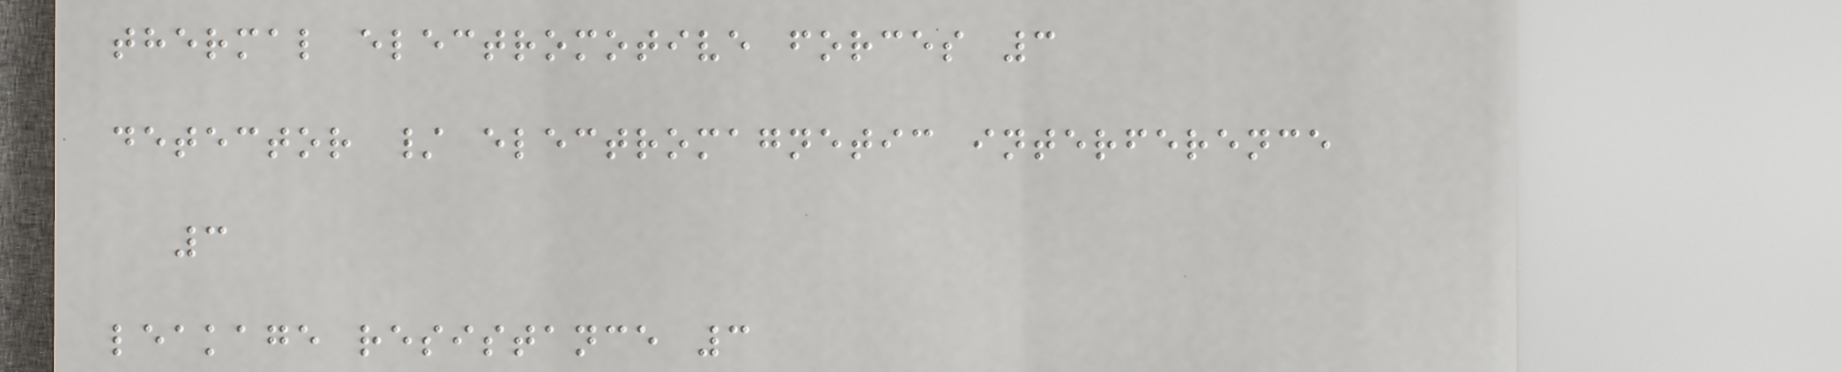thermal electromotive forces 3
detector / electromagnetic interference
3
leakage resistance 3
